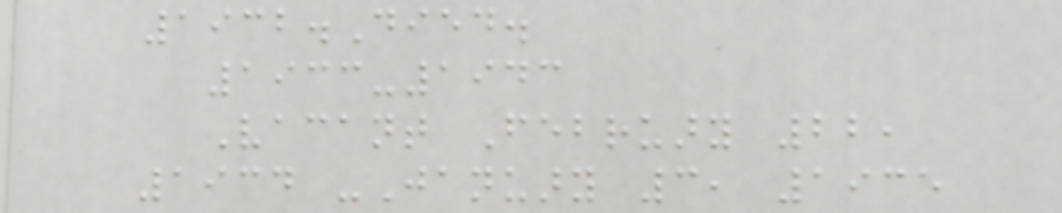1932.Died.
1933-1943
Vacant February 22,
1934 -January 3, 1935
